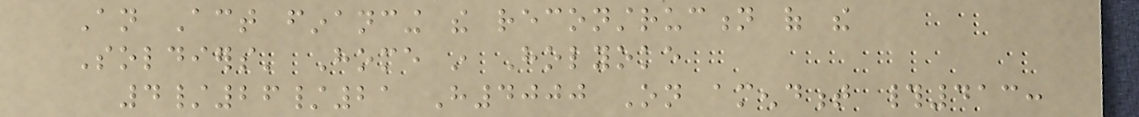An Act financing the reconstruction of the
Soldiers' Home in Holyoke
4/26/21 H4000 On amendment #413:
